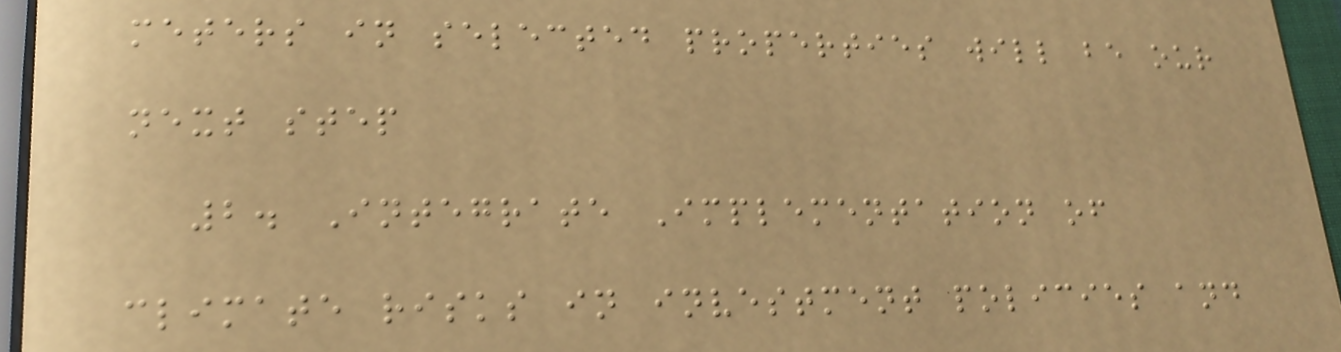meters in selected properties will be our
next step
2. Integrate Implementation of
climate risks in investment policies and
